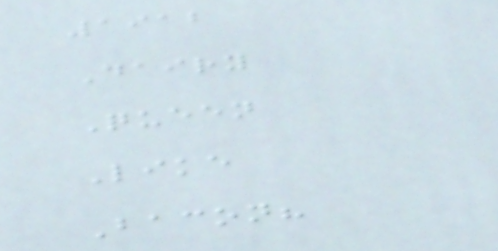1912
Dairy
Queen
Like
Bacon?
